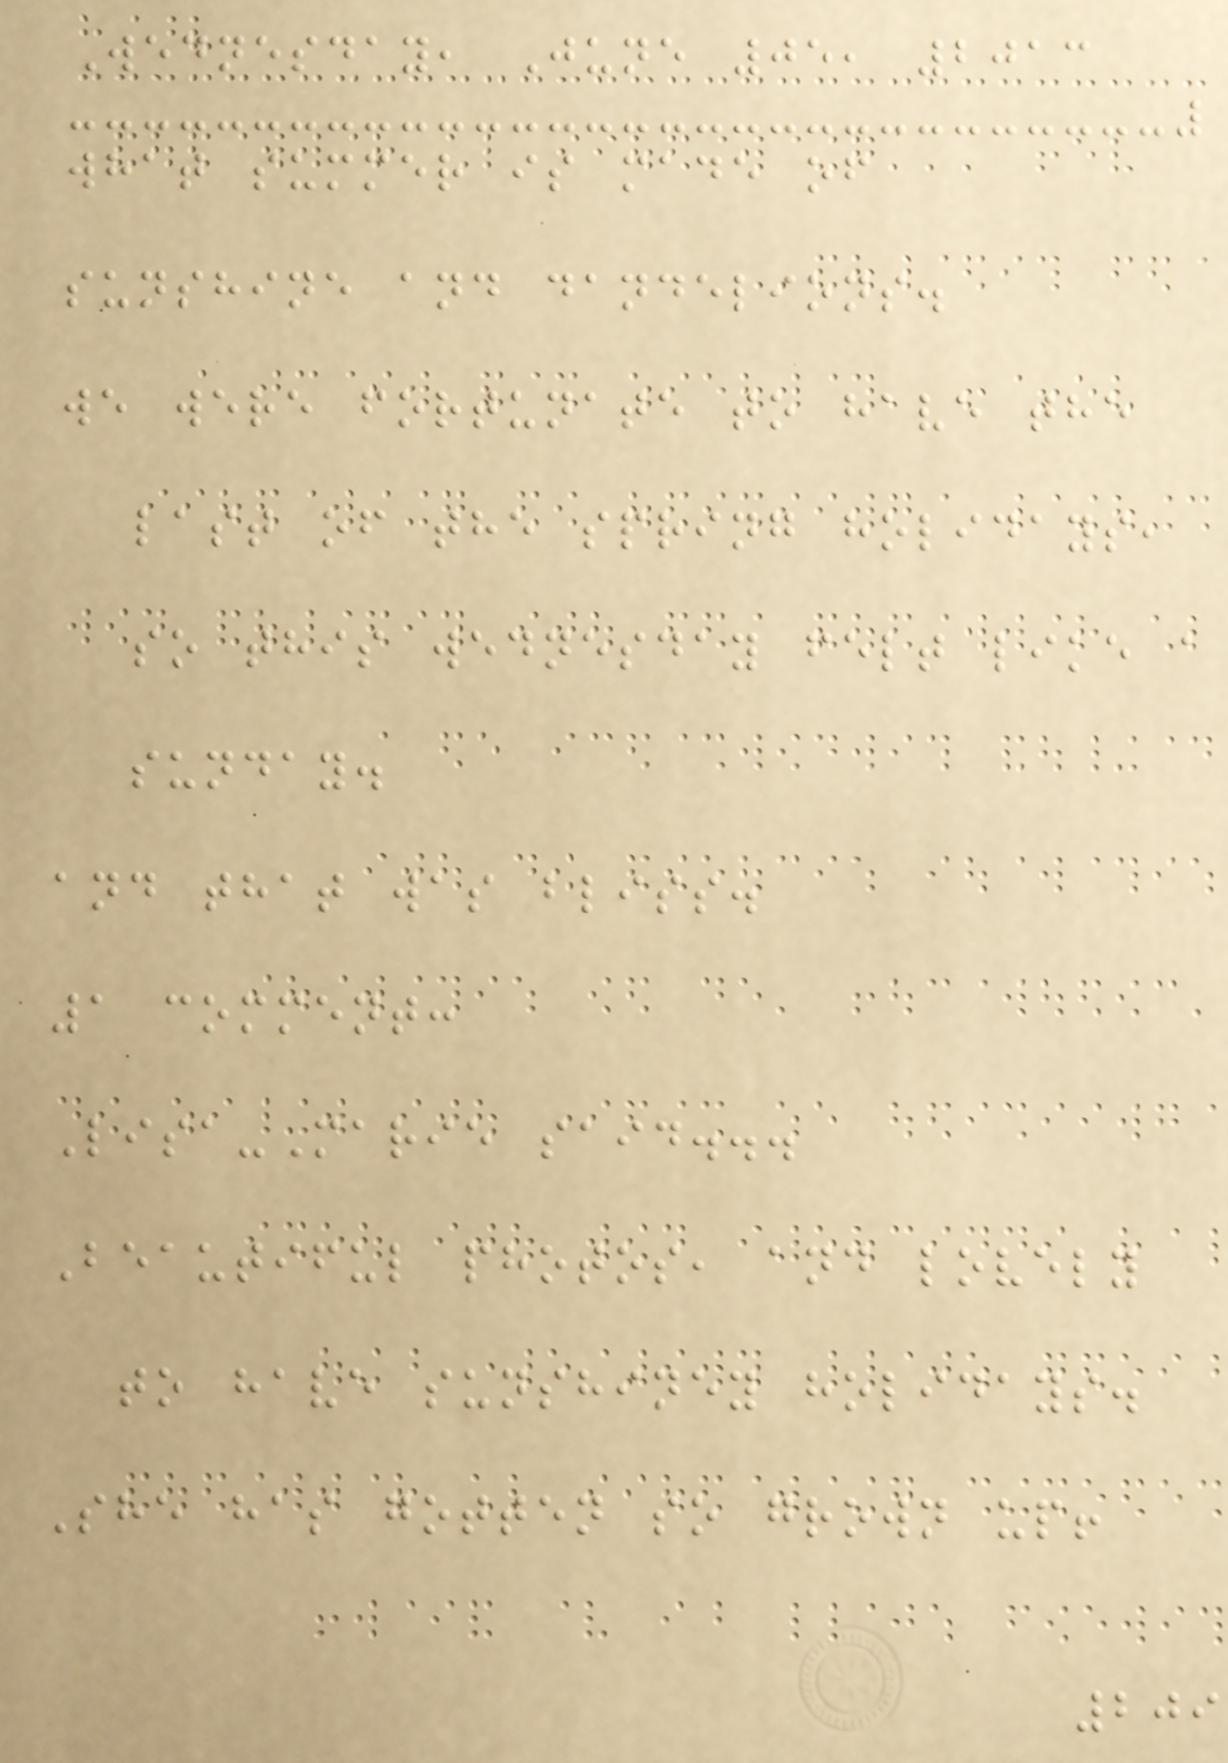Wednesday, June 05, 2013
what summer is made of
sunshine and dandelions.
we were fortunate to have the
last of the spring holidays,
so this wednesday felt like a
sunday.
and that was bliss.
1 comment:
Lisa-Marie said...
Beautiful photos, and lovely
to have sunshiney holidays.
She has gotten so grown up!
209
